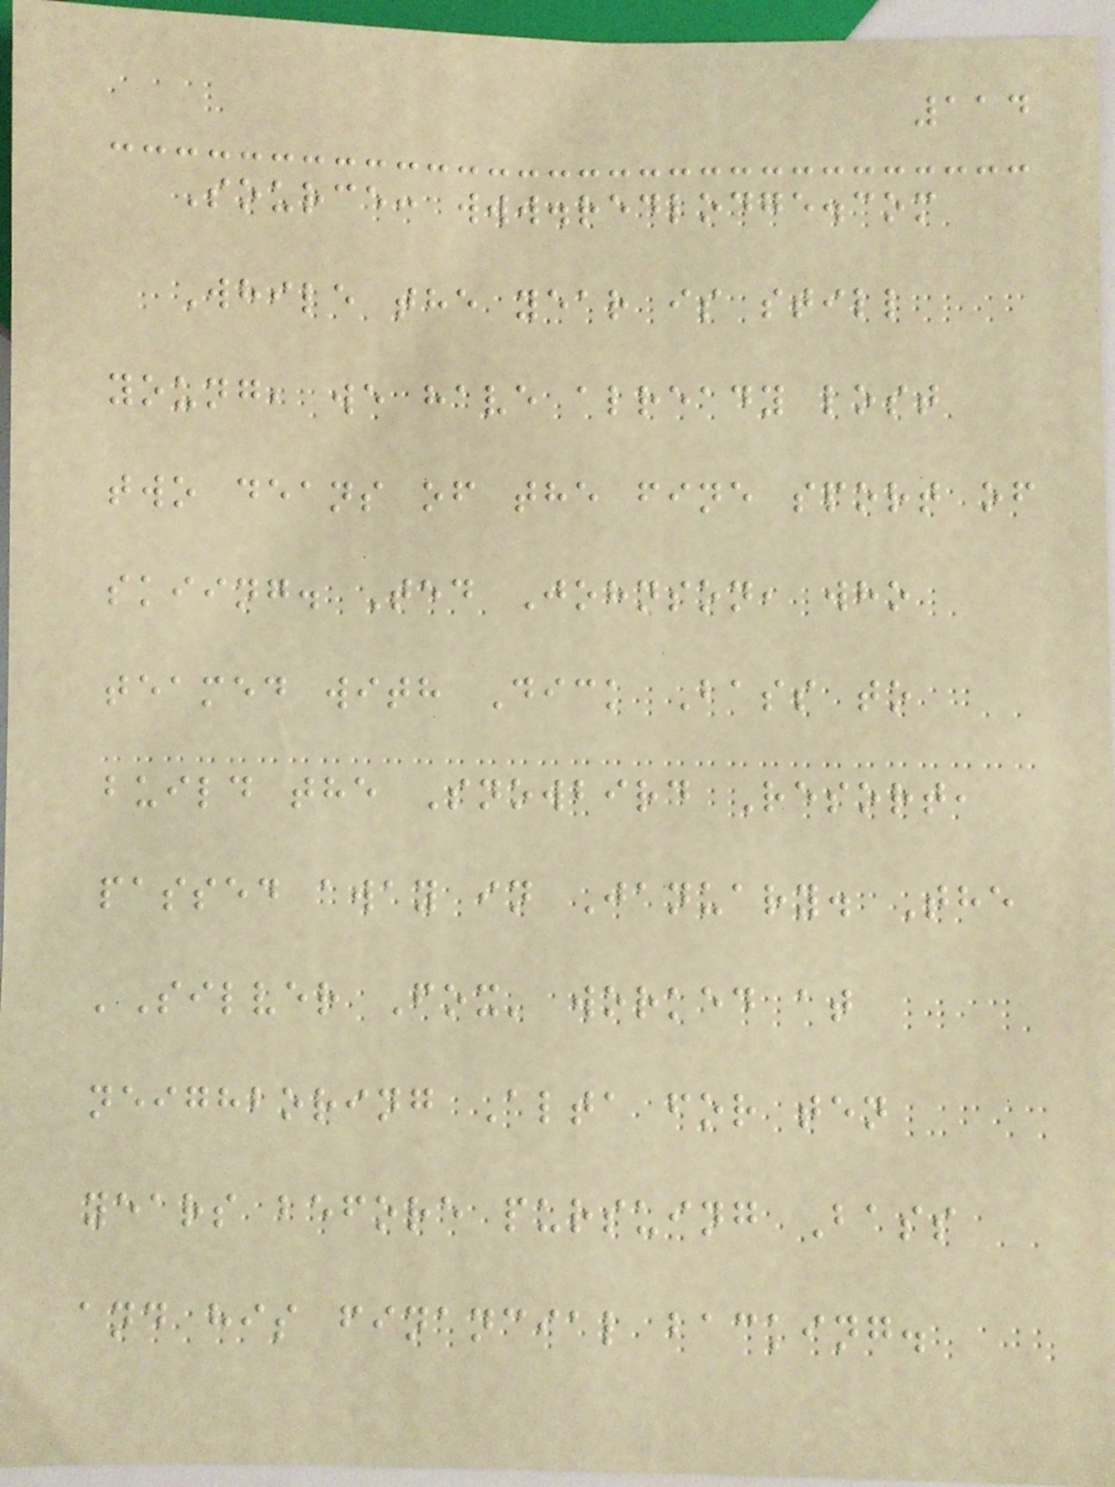114
Source: www.redlodge.com
While the year is still
young, we have already lost
two deans of the fine sport of
skiing. Ted Johnson, who
teamed with Dick Bass to
build the Snowbird Resort,
passed away in January. The
'Silver Fox' worked at
neighboring Alta for ten
years before pursuing Bass
and his financial backing.
